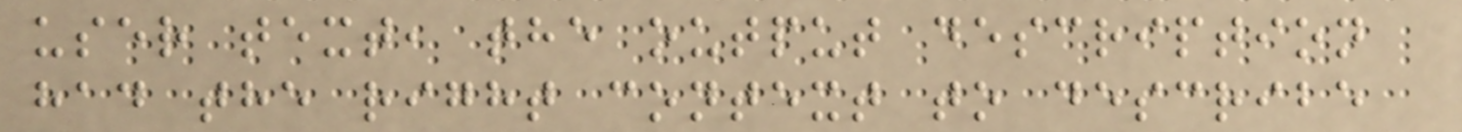user text, the output description
had the right context to describe
